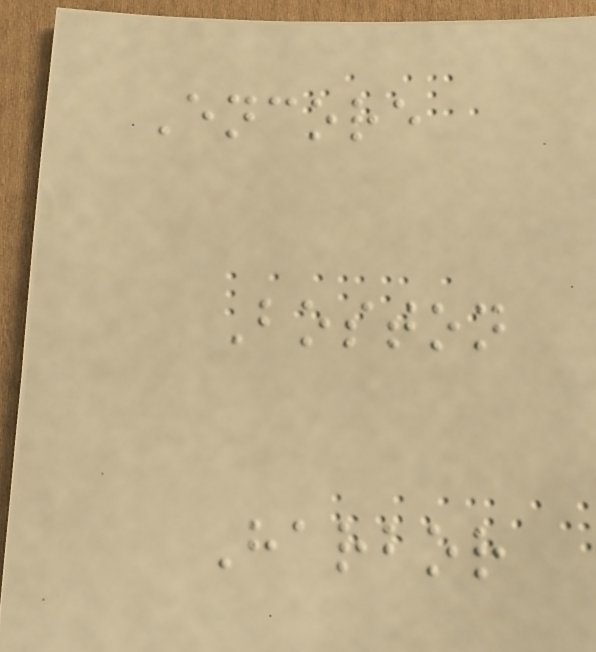Encore
Boston
Harbor
